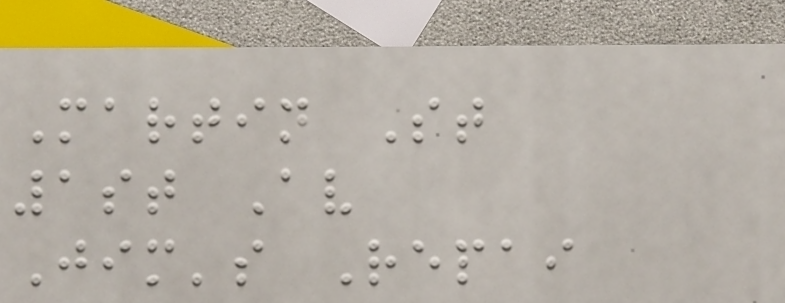Martin St
1st Av
Jim's Repai
